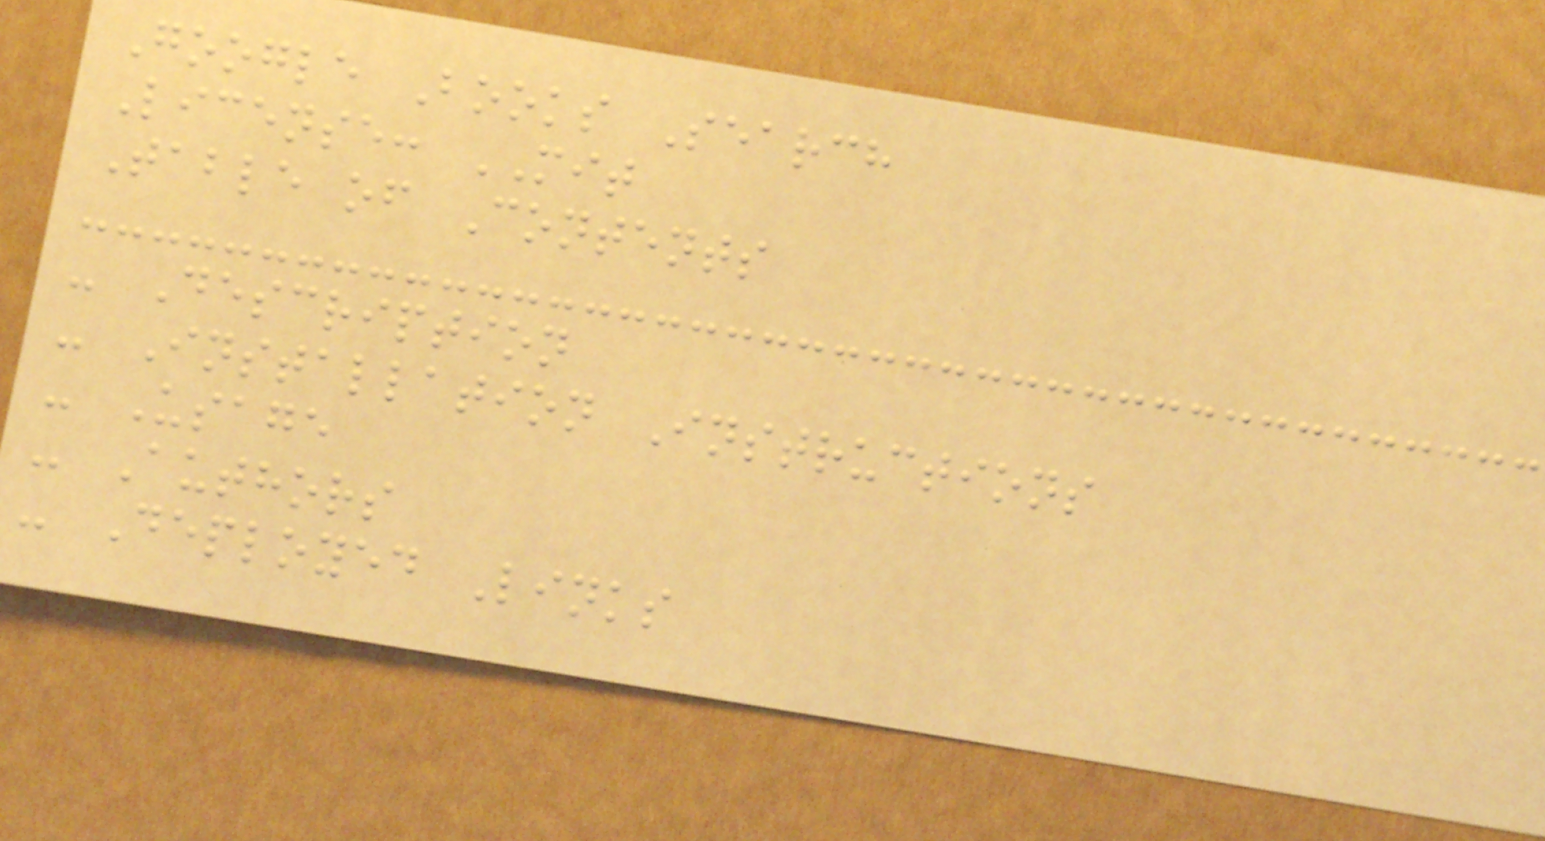Google Books Search
License: MIT
Table of Contents
- Description
- Installation Instructions
- Usage
- Authors
- Deployed Links
